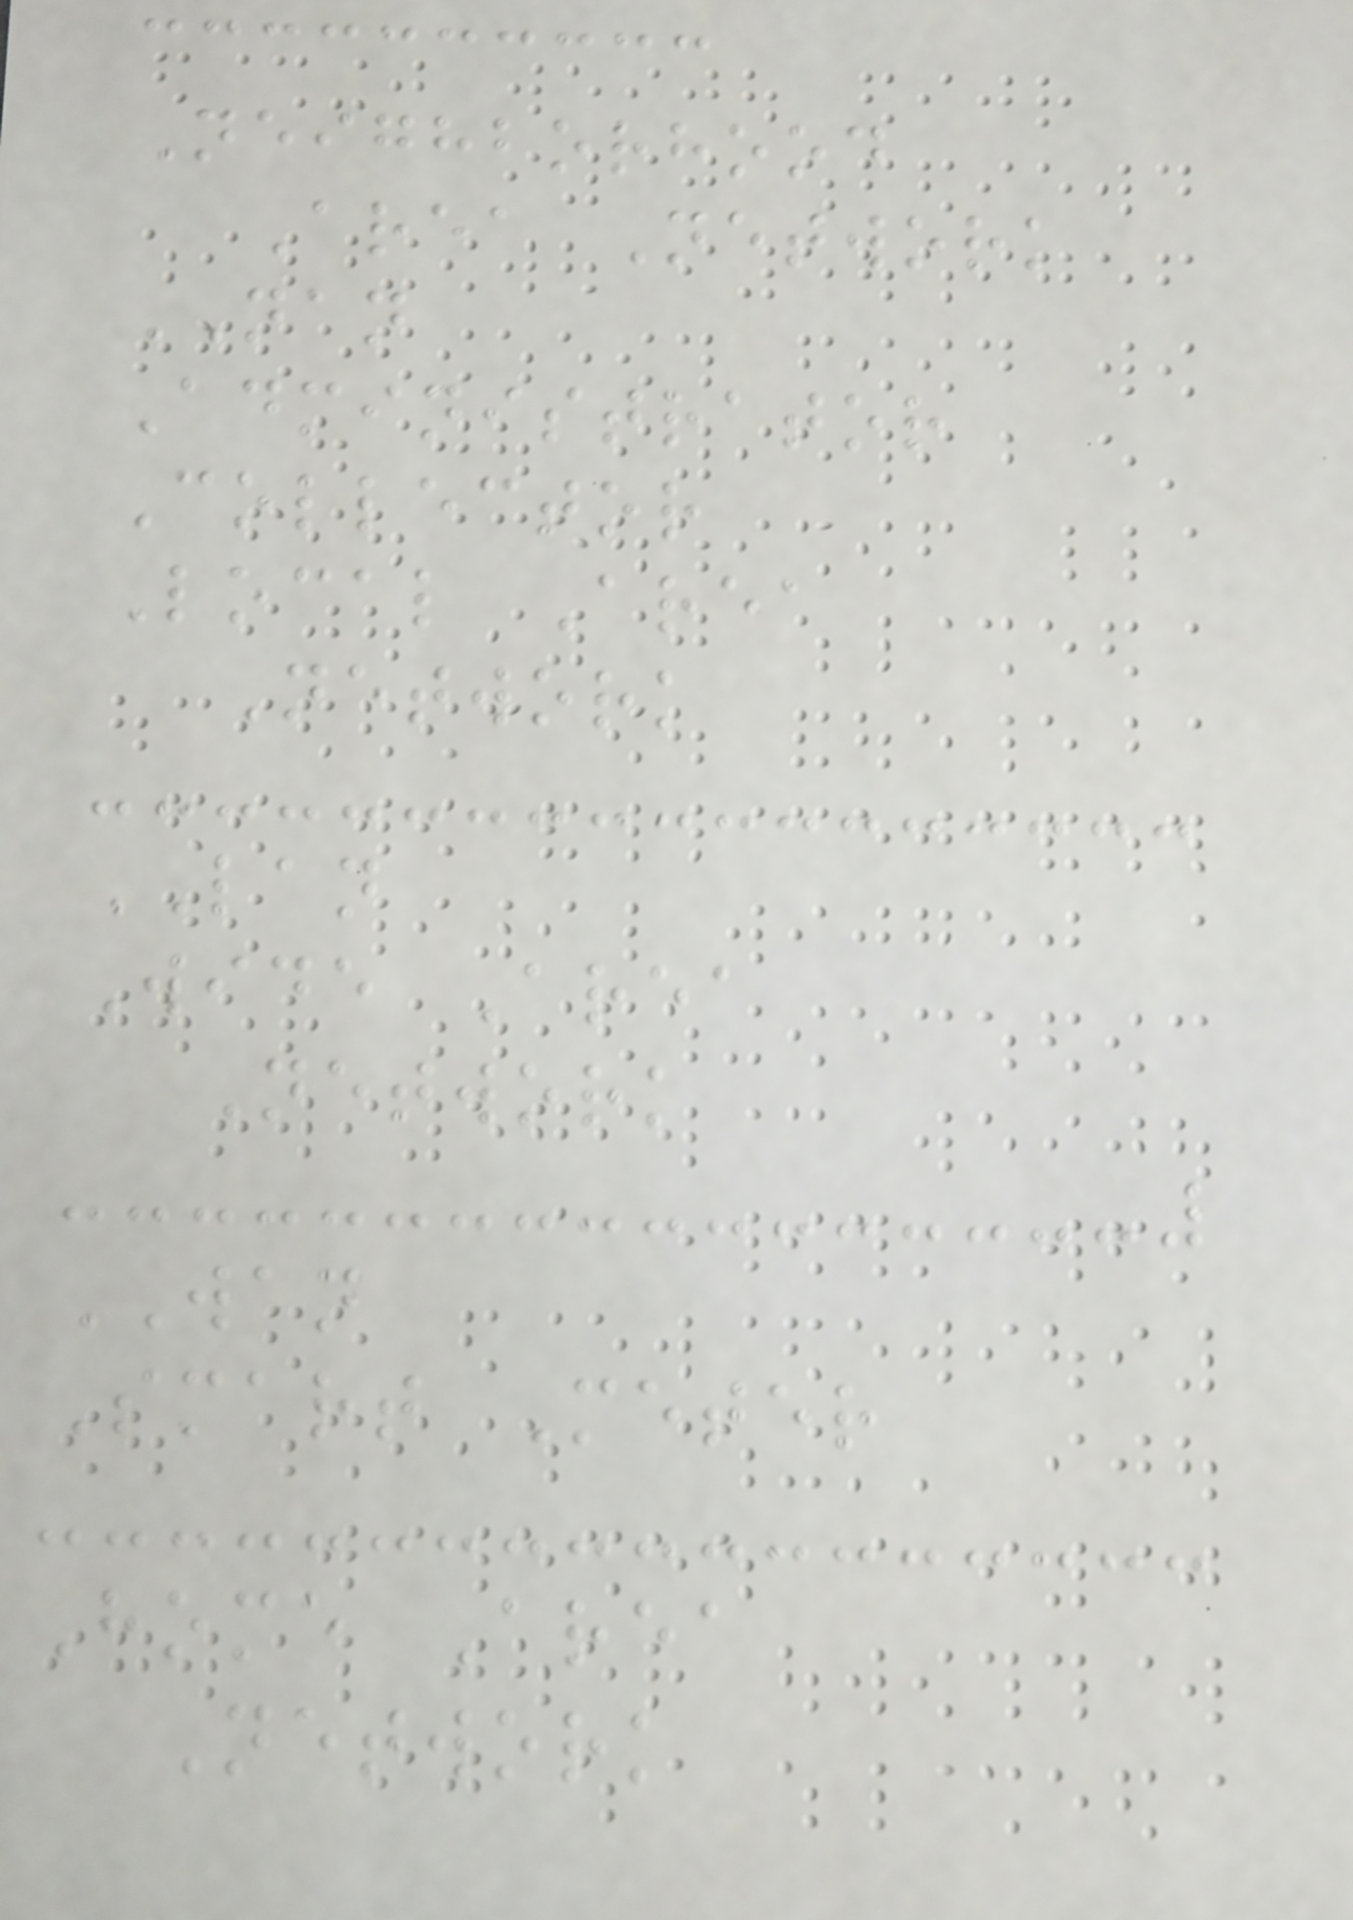Neighborhood
Area Network
NAN
Administrator
Collector
Local Area
Network
LAN
Wide Area
Network
WAN
Smart Meter
Home Area
Network
